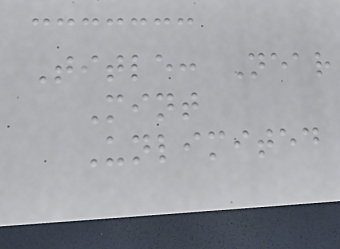Title: Near
Mint
Unlimited
